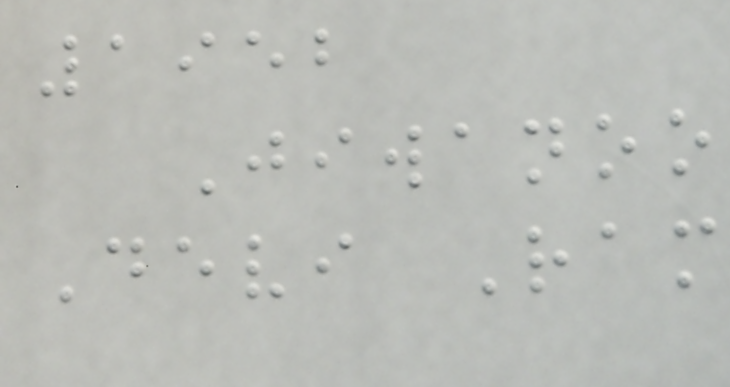1952
Jiwanoo
Devi Ram
